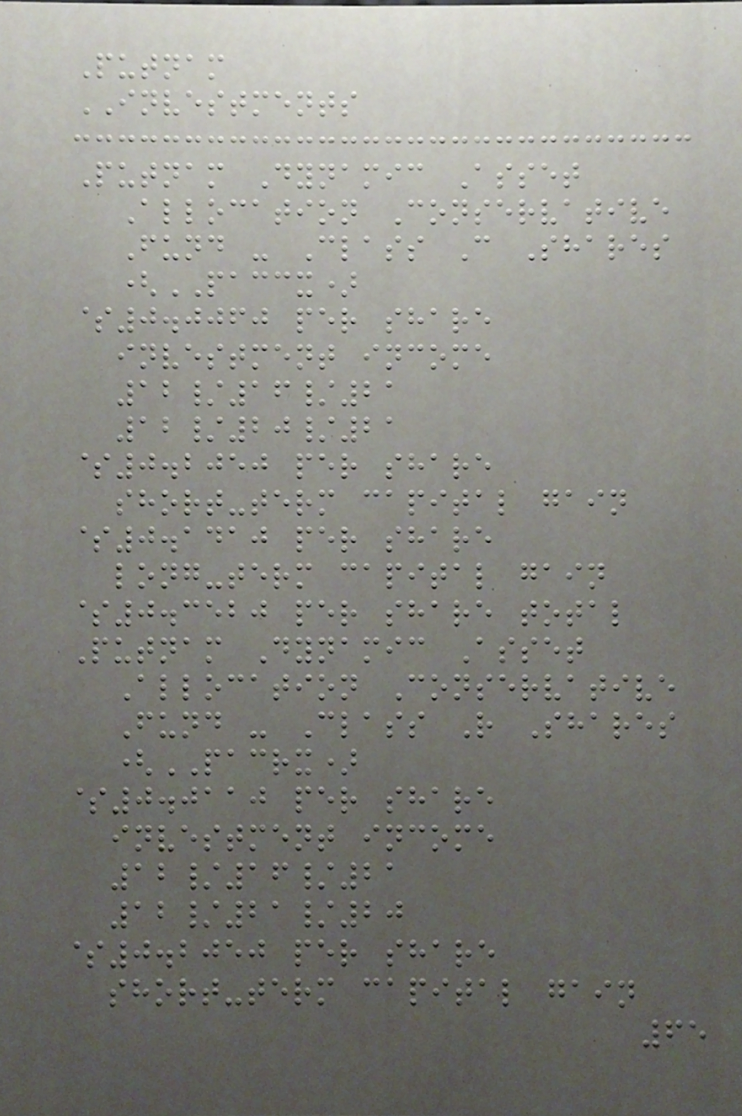Putnam
INVESTMENTS
Putnam Dynamic Asset
Allocation Conservative
Fund - Class C Shares
(PACCX)
$0.0060 per share
investment income
12/16/21
12/20/21
$0.2050 per share
short-term capital gain
$0.1410 per share
long-term capital gain
$0.3520 per share total
Putnam Dynamic Asset
Allocation Conservative
Fund - Class R Shares
(PACRX)
$0.0110 per share
investment income
12/16/21
12/21/20
$0.2050 per share
short-term capital gain
65
